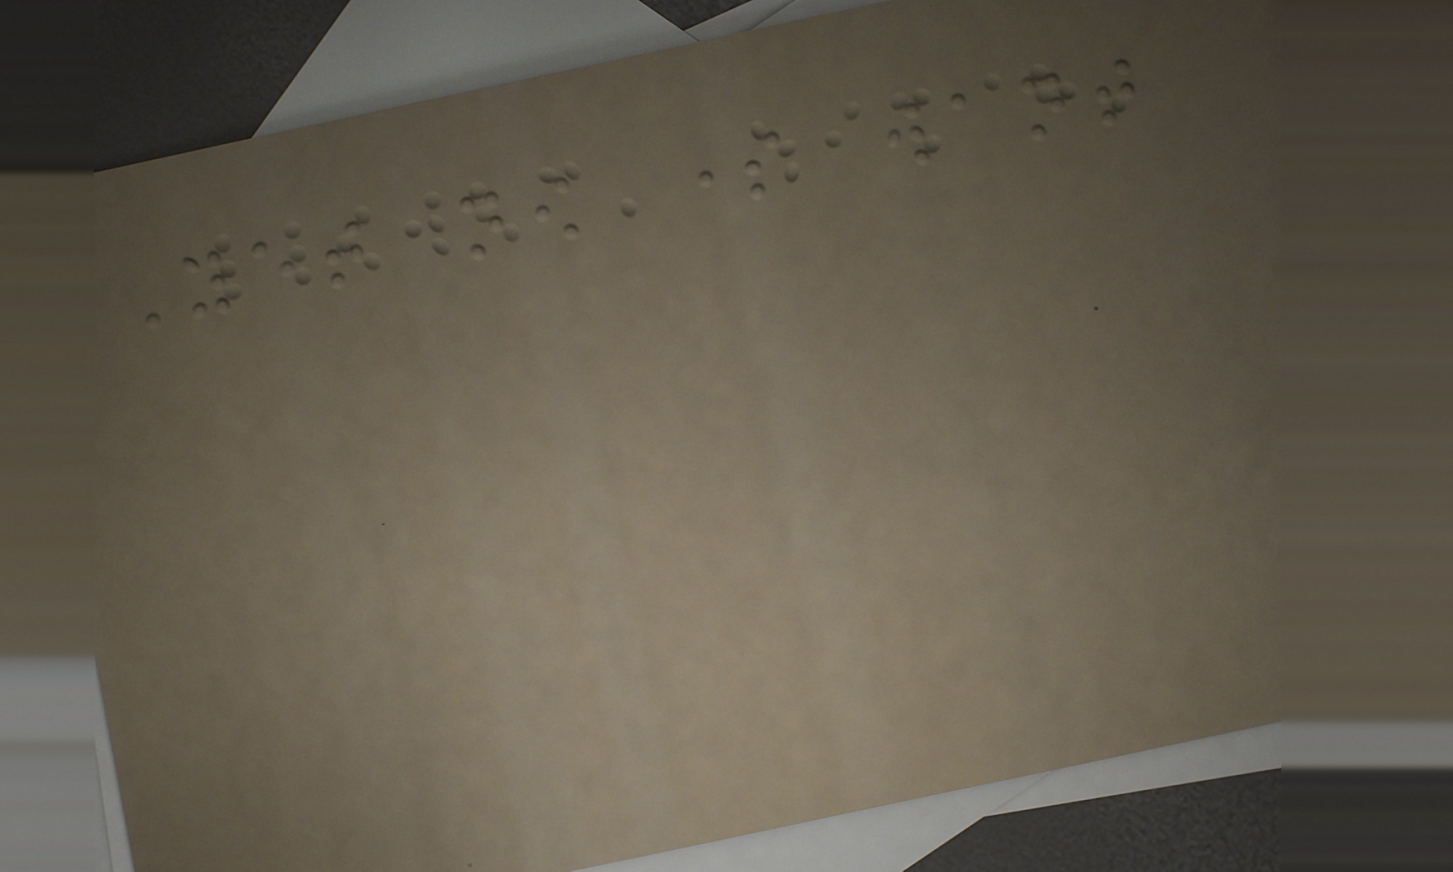Yet now some want
